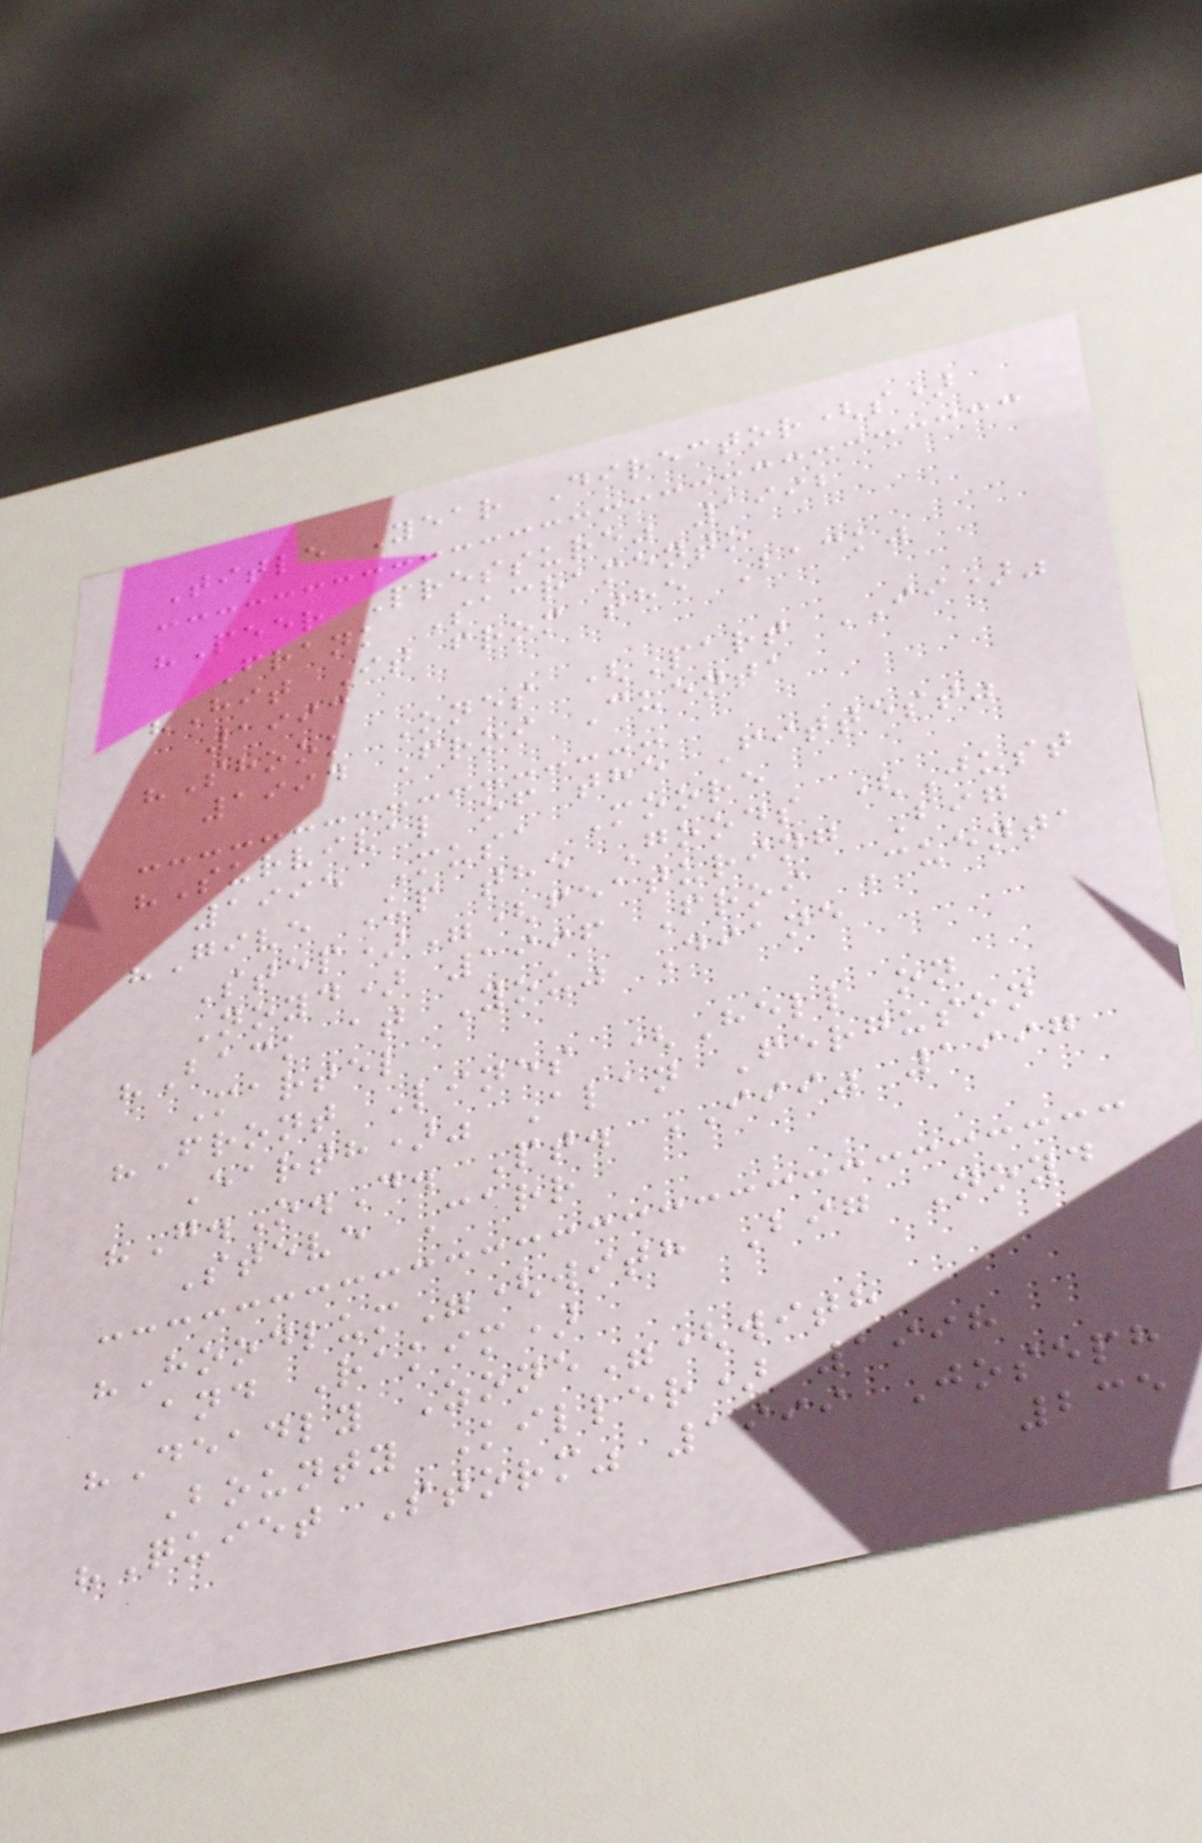Title Year Director(s)
"Peer Pressure" 1992
Frank Sacramento
"Hit It from the Back"
1993
"Shook Ones (Part II)"
1994 Froi Cuenta
"Survival of the Fittest"
1995 Musa Moore
"Give Up the Goods (Just
Step)"(featuring Big
Noyd) 1996 Froi Cuenta
"Back at You" Diane
Martel
"Front Lines (Hell on
Earth)" Alan Ferguson
"G.O.D. Pt. III" 1997
Steve Carr
"Hoodlum"(with Big Noyd
and Rakim)
"Deadly Zone"(with
Bounty Killer) 1998
"Quiet Storm" 1999 Joseph
235
